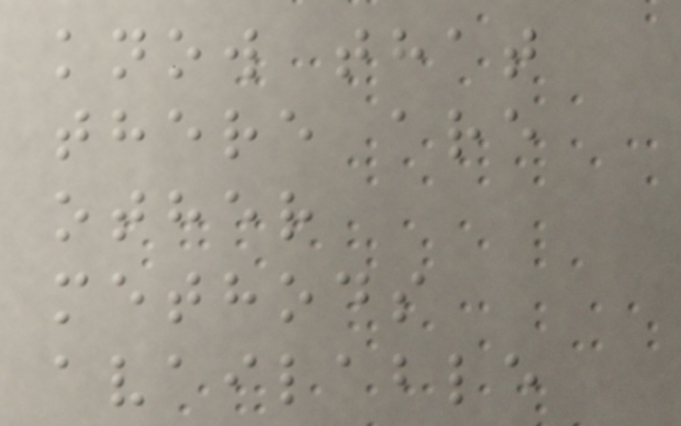know that
there are
other
methods
available
